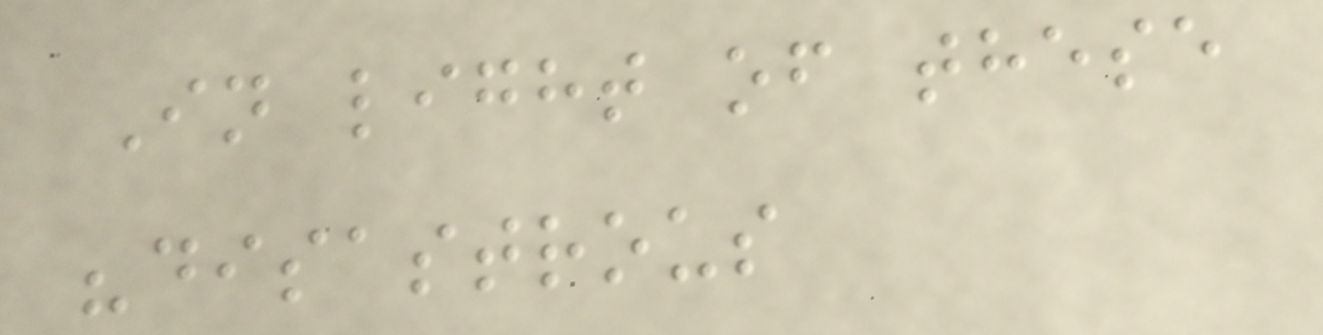In light of these
"disastrous
